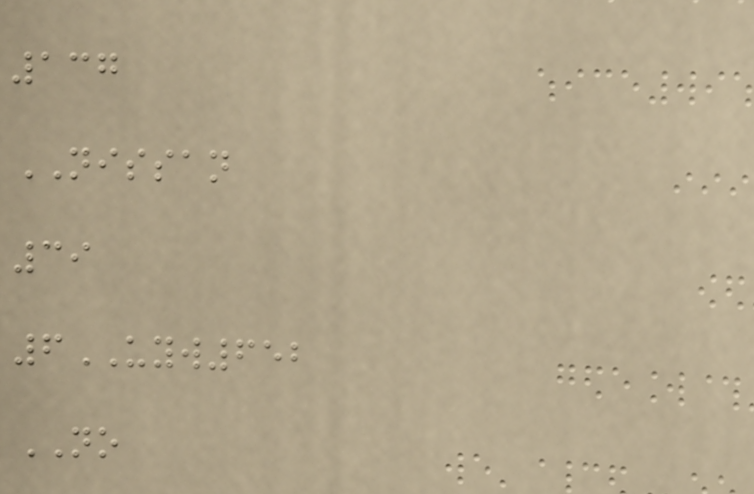137
NISSAN
39
6UYW652
NO
